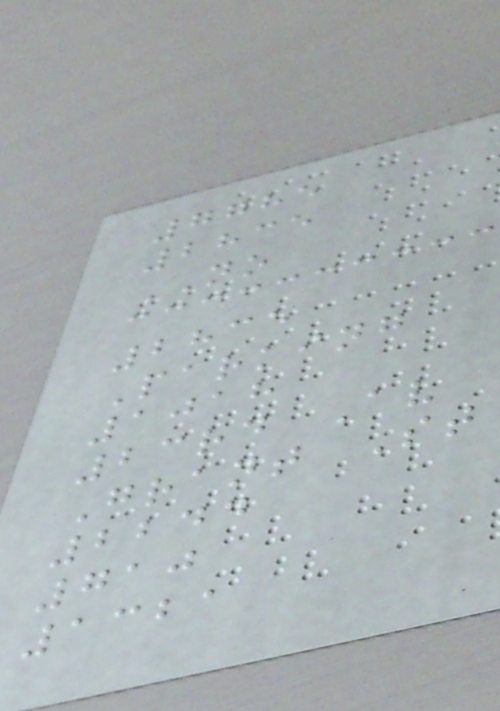7785
2835
NO
2835
Parking
1018
23rd Av
Grant St
2244
710
1321
